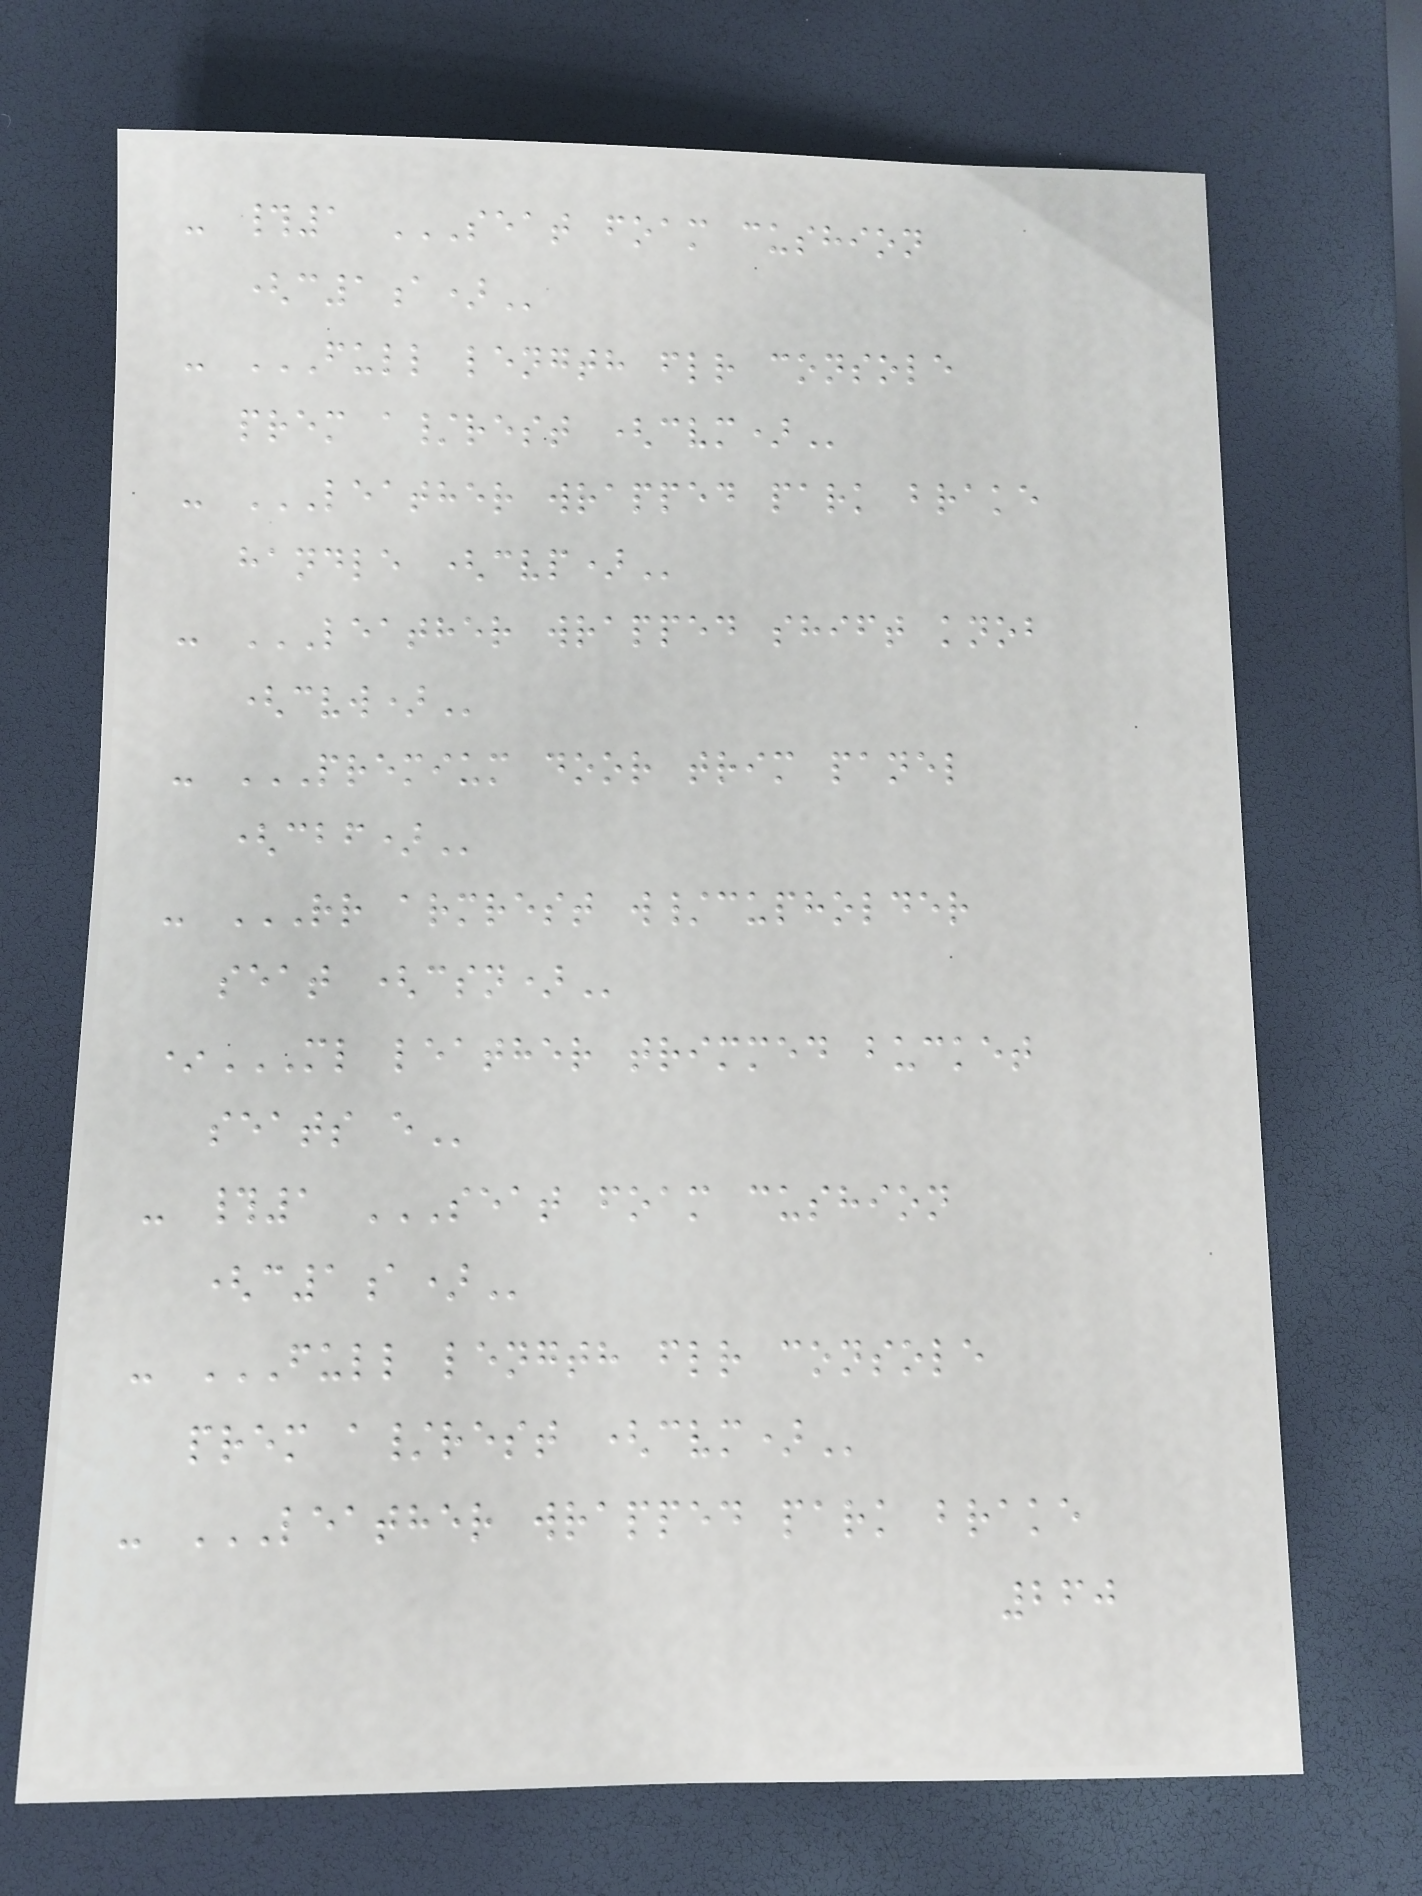- #1 SEAT FOAM CUSHION
(C1A)
- FULL LENGTH FLR CONSOLE
PREM A/REST (CVM)
- LEATHER WRAPPED PARK BRAKE
HANDLE (CVP)
- LEATHER WRAPPED SHIFT KNOB
(CVW)
- PREMIUM DOOR TRIM PANEL
(CBF)
- RR ARMREST W/CUPHOLDER
SEAT (CSN)
*ML LEATHER TRIMMED BUCKET
SEATS E
- #1 SEAT FOAM CUSHION
(C1A)
- FULL LENGTH FLR CONSOLE
PREM A/REST (CVM)
- LEATHER WRAPPED PARK BRAKE
260
